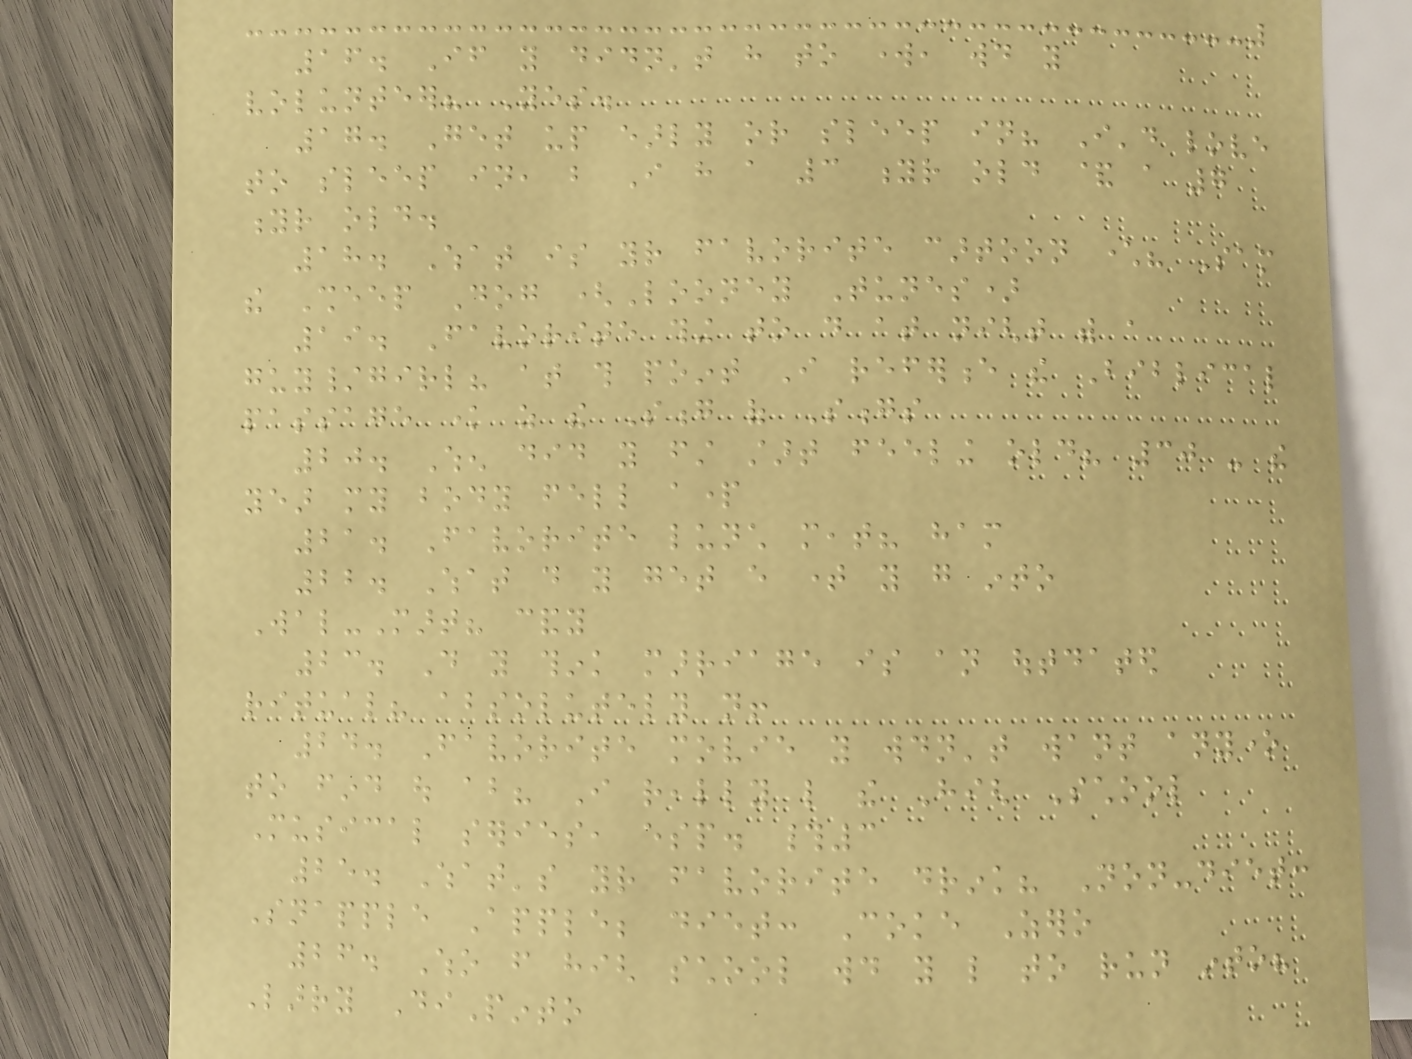16. If you didn't have to work, would you
volunteer? Yes.
17. Get up early or sleep in? I'd love
to sleep in, but I have a 3 yr old & a 7
yr old.
18. What is your favorite cartoon character? Sam
the Sheep Dog (Looney Tunes)
19. Favorite thing to do at night with a
guy/girl? at this point I reference the Biblical
passage know as the Song of Songs
20. When did you first start feeling old? 30 - the
year my body fell apart
21. Favorite lunch meat? ham
22. What do you get every time you go into
Wal-Mart? candy
23. Do you think marriage is an outdated
ritual? absolutely not!
24. Favorite movie you wouldn't want anyone
to find out about? I really like the High School
Musical series, esp. #3
25. What's your favorite drink? Non-diet:
Snapple Apple; diet: Coke Zero
26. Who from high school would you like to run into?
Larry DiPinto
